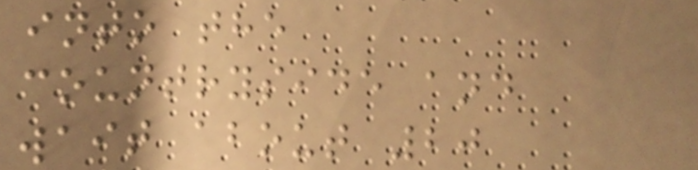into the
countryside and
wait about 20
